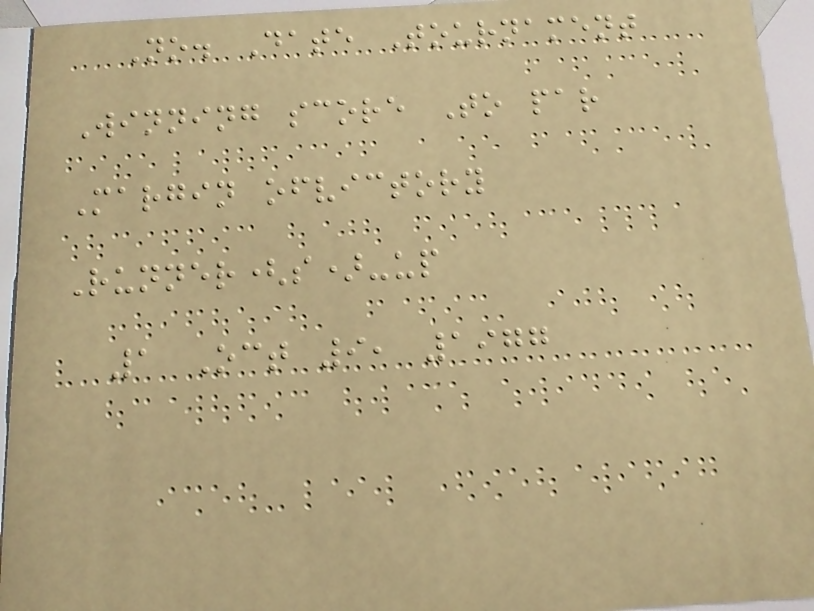No. Date Tournament
Winning score To par
Margin ofvictory
Runner(s)-up
1 Oct 9, 1977
